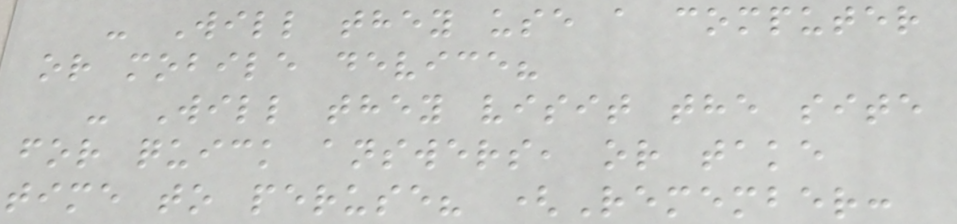- Will they use a computer
or mobile device?
- Will they visit the site
for quick answers, or take
time to peruse? (Remember:
